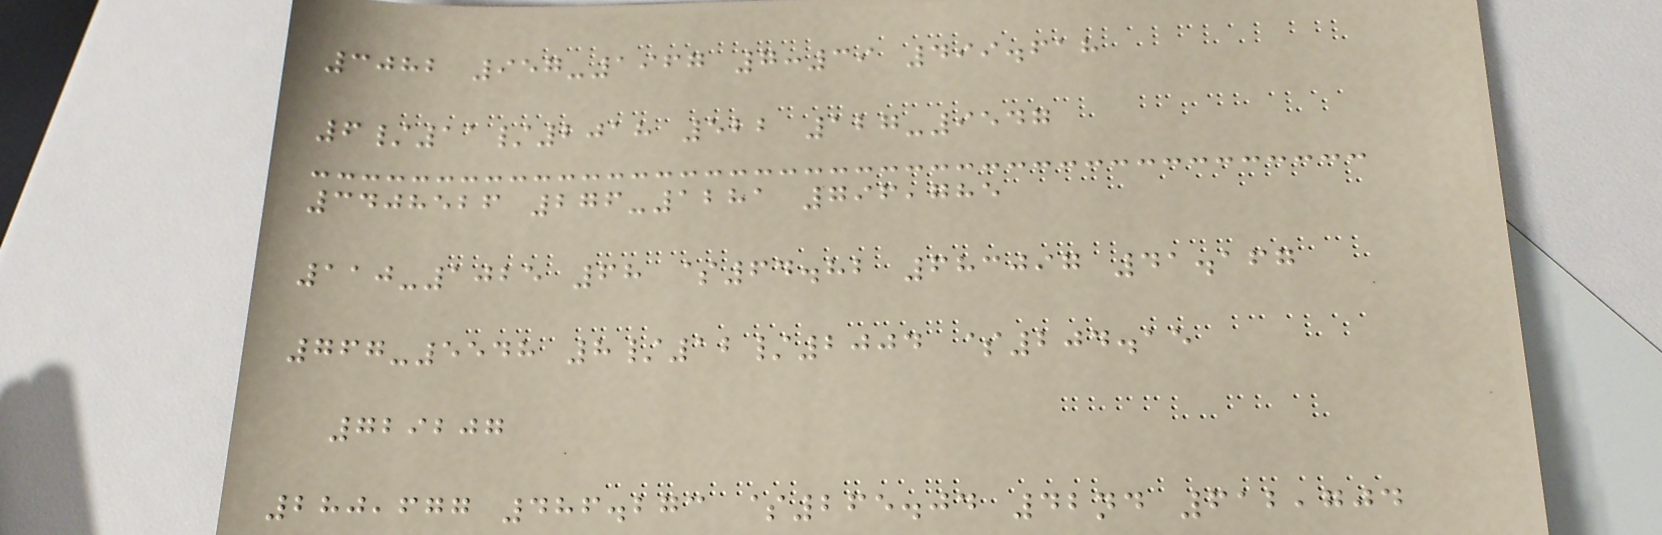3082 957-1967 7:39 499.618
6/11/2018 522 127-9547
3408526 276-1281 796,785
110-1025 68 $64.82 683097 41.167
767-5548 8/12/2004 $204.15
729207
280,677 486.273 $265.04 42nd 612,704
